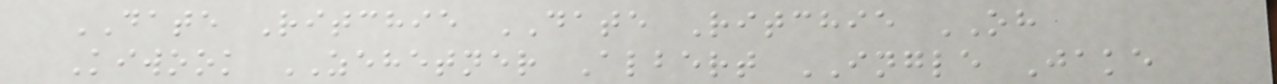DATE Ritchie DATE Ritchie OH
Kiwook ZEHETNER Albert INGLE Jake
